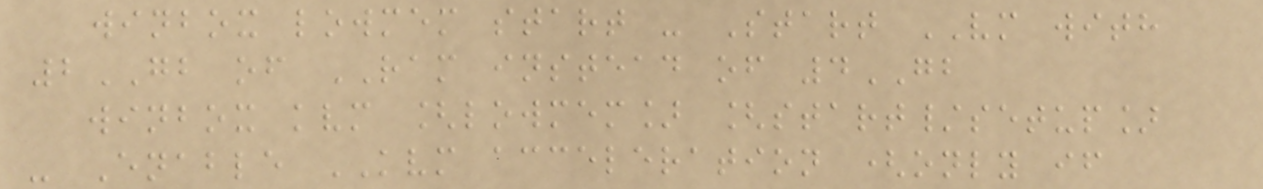winbox lowmem start - Start VM with
2GB of RAM instead of 4GB
winbox kvm [lowmem] [start/setup]
- Enable KVM acceleration (only if
